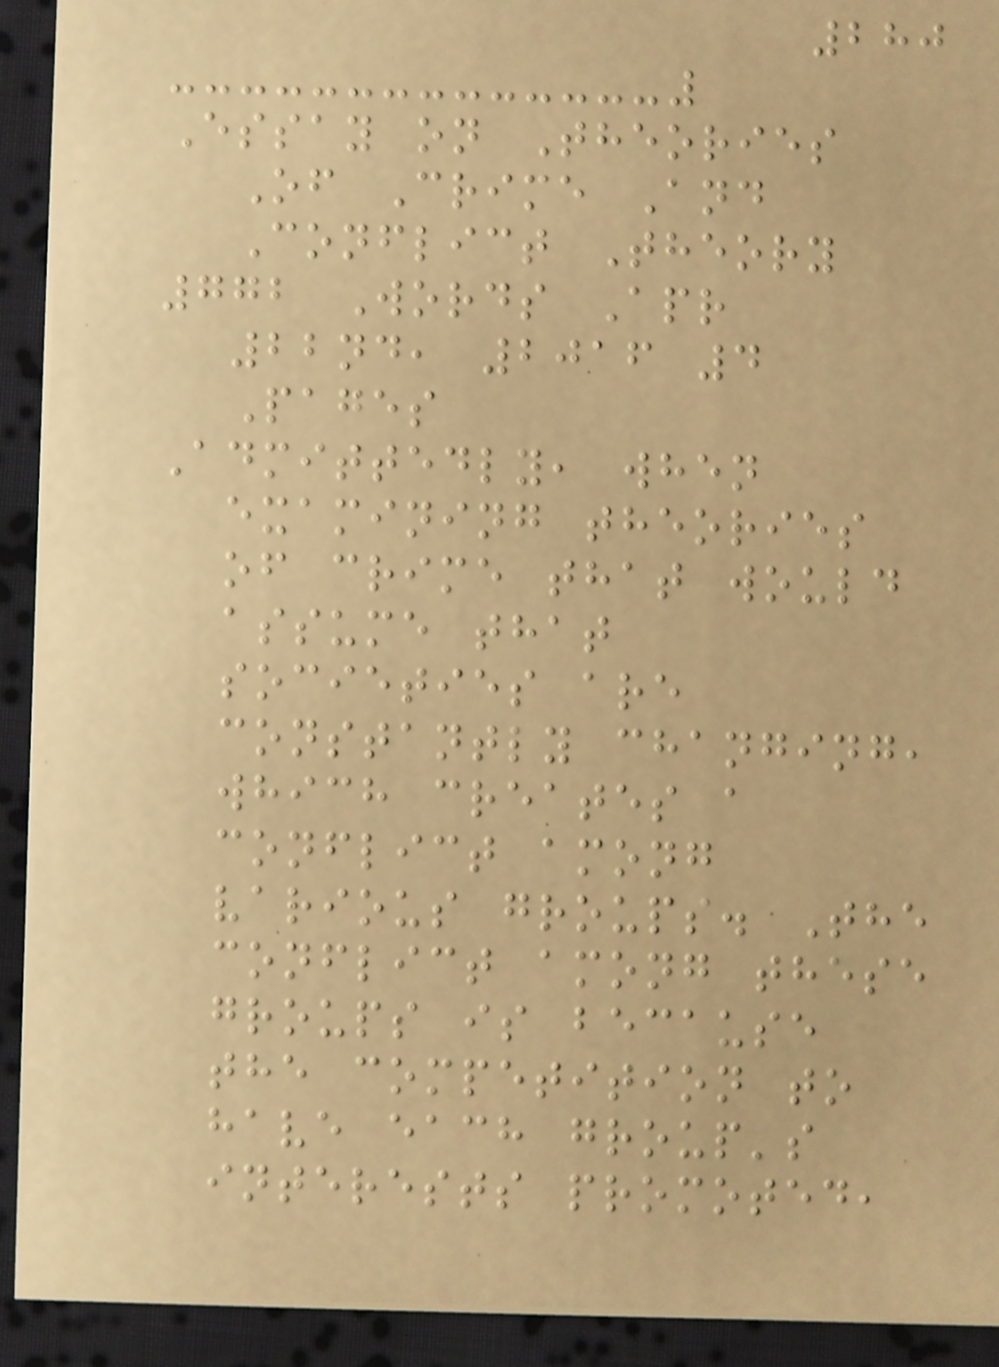280
Essay on Theories
Of Crime And
Conflict Theory
772 Words Apr
22nd, 2016 4
Pages
Admittedly, when
examining theories
of crime that would
assume that
societies are
constantly changing,
which creates a
conflict among
various groups. The
conflict among these
groups is because
the competition to
have each group's
interests promoted,
